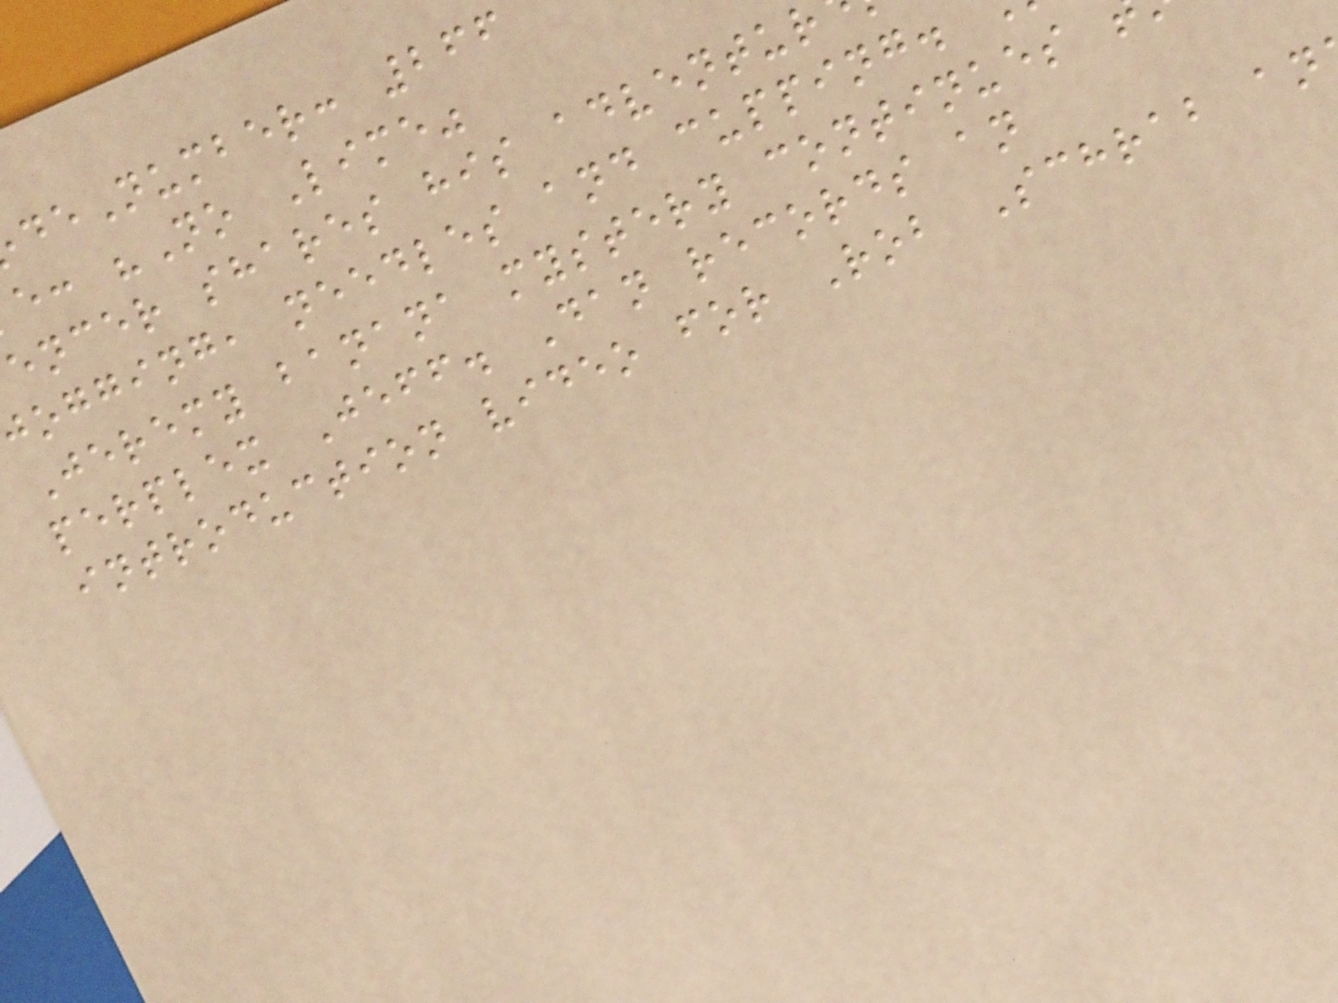deNumber: 266
e: "No Lime"
encer shares his adventur
ogging, needles and cupping.
Jeremy banana mystery continues
perplex Jeff. Dan records an
introduction video for Rob Schrab an
